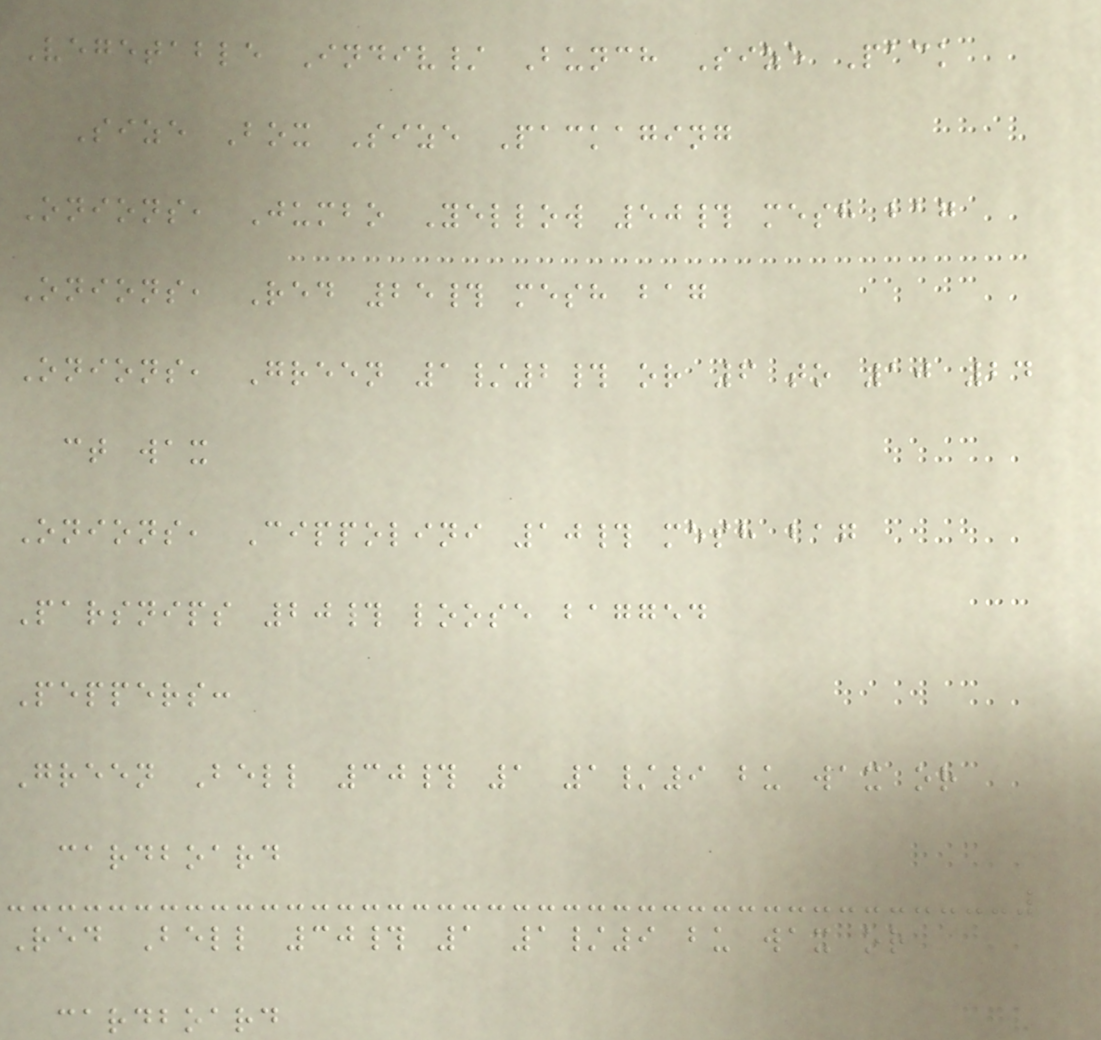Vegetable Indiv/ Bunch Size Pack
Size Box Size Packaging
Onions, Jumbo Yellow 50# mesh bag
Onions, Red 25# mesh bag
Onions, Green 1/2# or 6 to 10 24
ct wax
Onions, Cippolini 10# mesh bag
Parsnips 20# loose bagged
Peppers:
Green Bell 30# 1 1/9 bu wax or
cardboard
Red Bell 30# 1 1/9 bu wax or
cardboard
